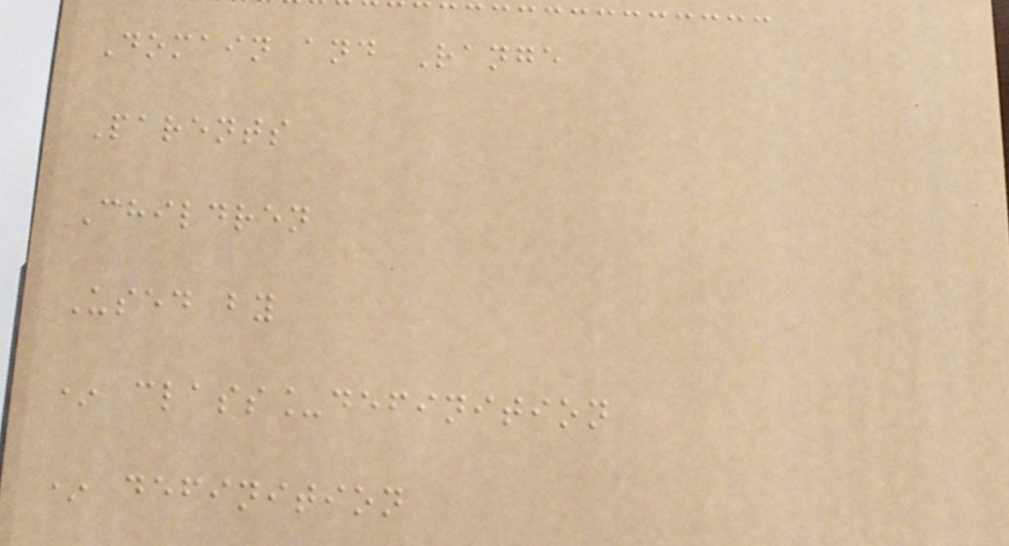Domain and Range
Parents
Children
Used by
* class_definition
* definition
